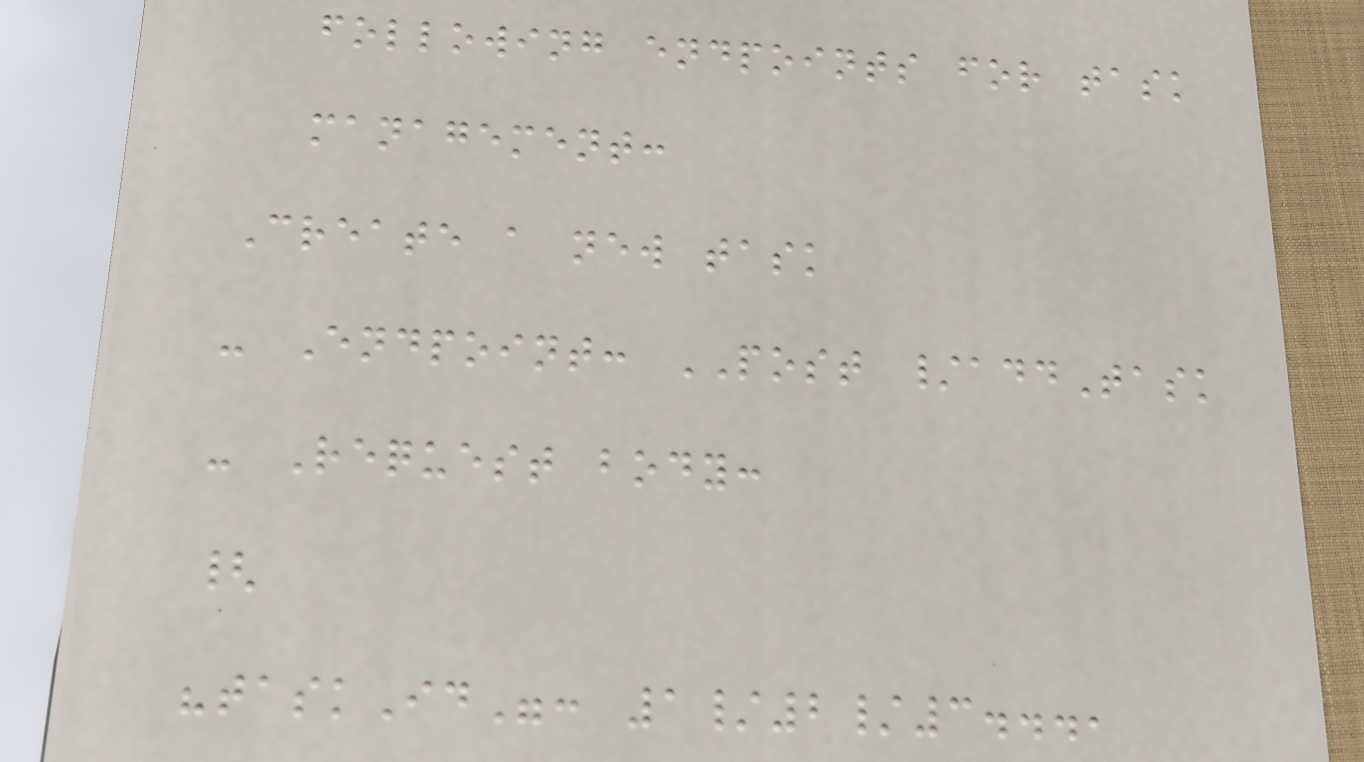following endpoints for task
management:
Create a new task
- Endpoint: POST /addTask
- Request body:
{
"taskId": 1/2/3...,
